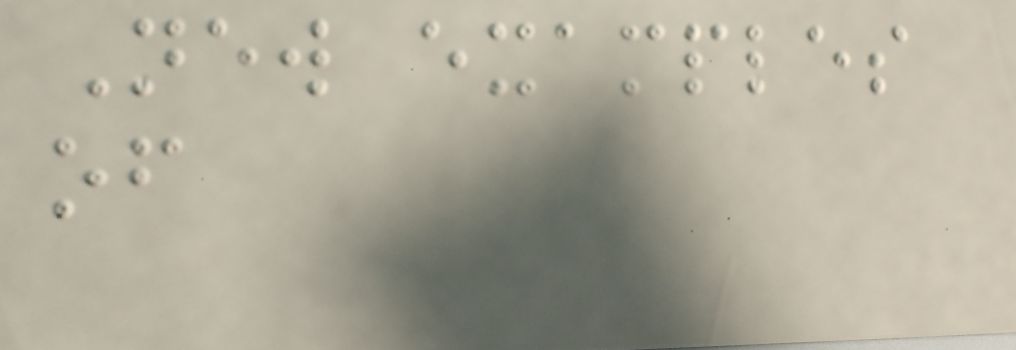New examples
of
